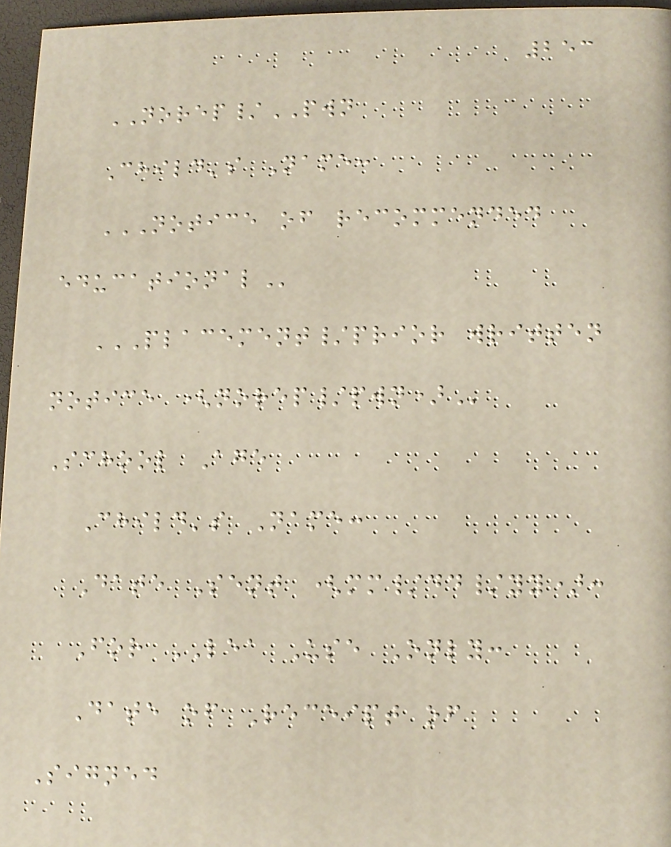253
NOREP/PWN
Child's Name:
NOTICE OF RECOMMENDED
EDUCATIONAL
PLACEMENT/PRIOR WRITTEN
NOTICE (NOREP/PWN)
School Age
Child's Name:
Date Sent (mm/dd/yy):
For LEA Use Only:
Date of Receipt of
Signed
